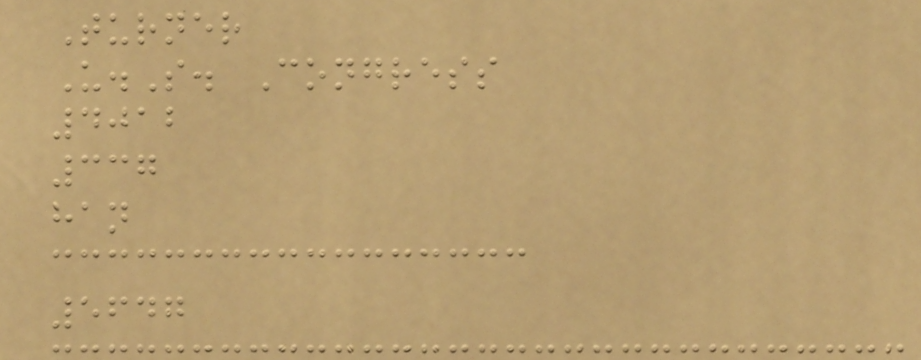Turner
U.S. Congress
4012
337
han
5647
